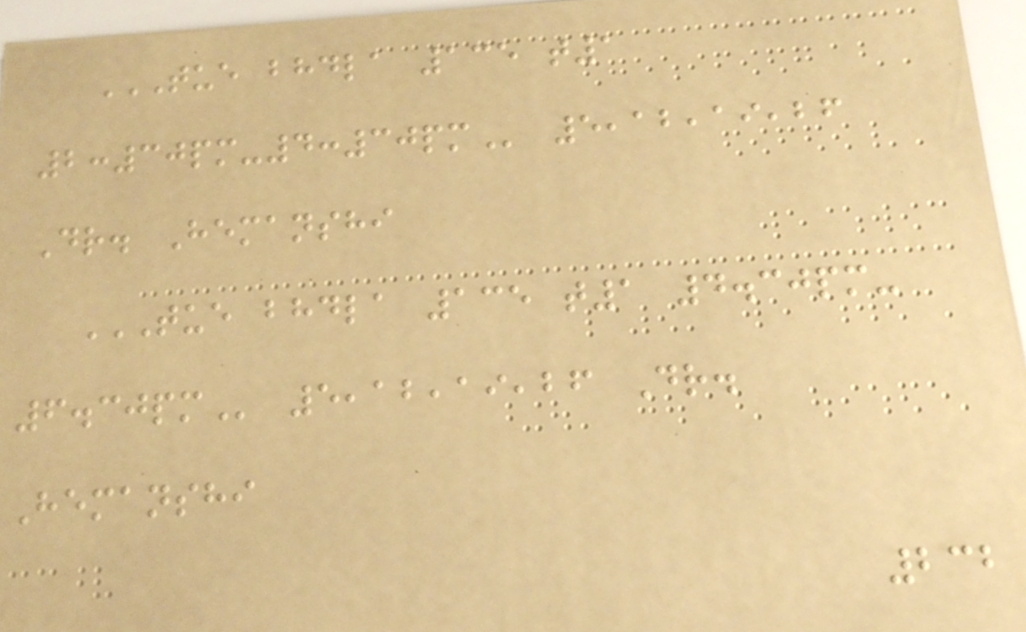TUE BHDLA 135 T1
2:30PM-4:30PM 5,12,19,26
Dr. Hemanshi
TUE BHDLA 135 T1 4.30PM-
6.30PM 5,12,19,26 Dr.
Hemanshi
232
